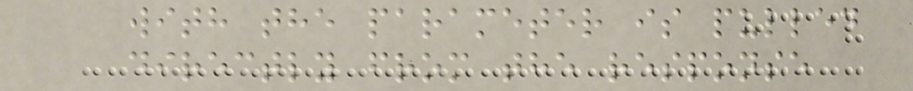with the parameter is pulled
directly from the response
